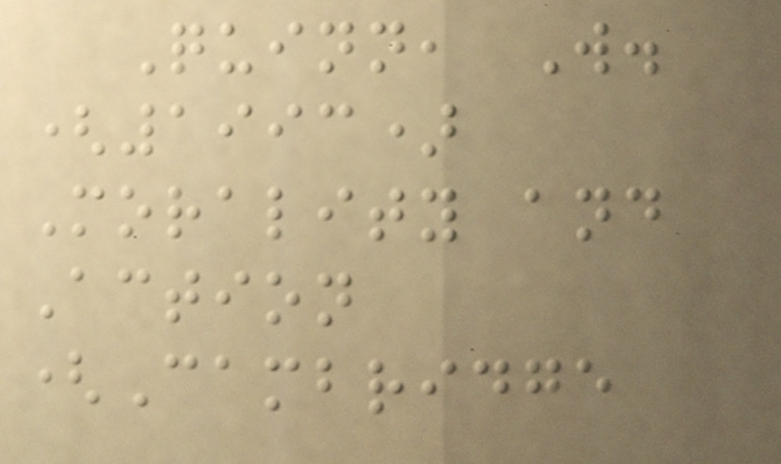Quinn, W.
(1993)
Morality and
Action
(Cambridge
